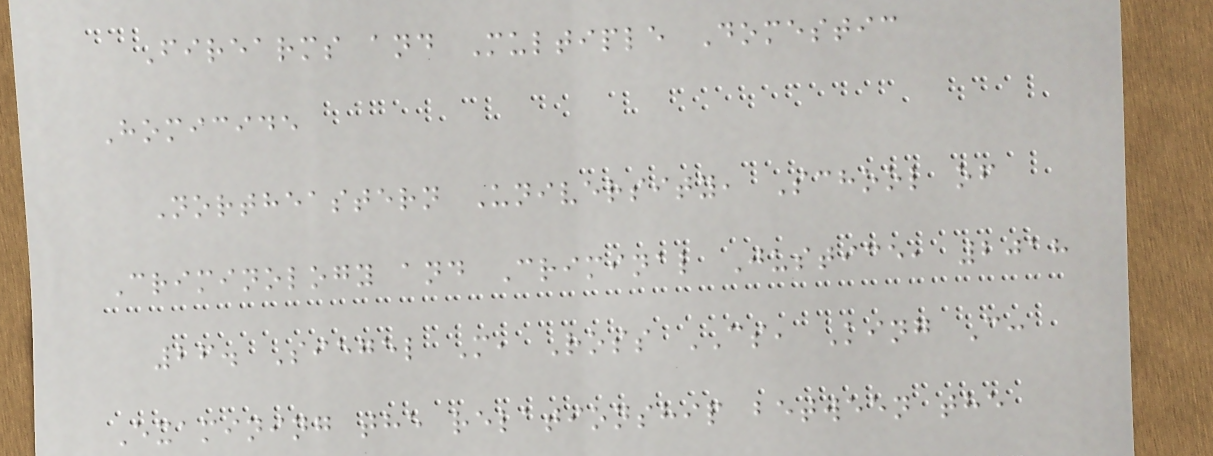Firearms and Multiple Domestic
Homicide
Northeastern University, School of
Criminology and Criminal Justice, 2018
26. Siegel M, Ross CS, King C:
Examining the relationship between the
